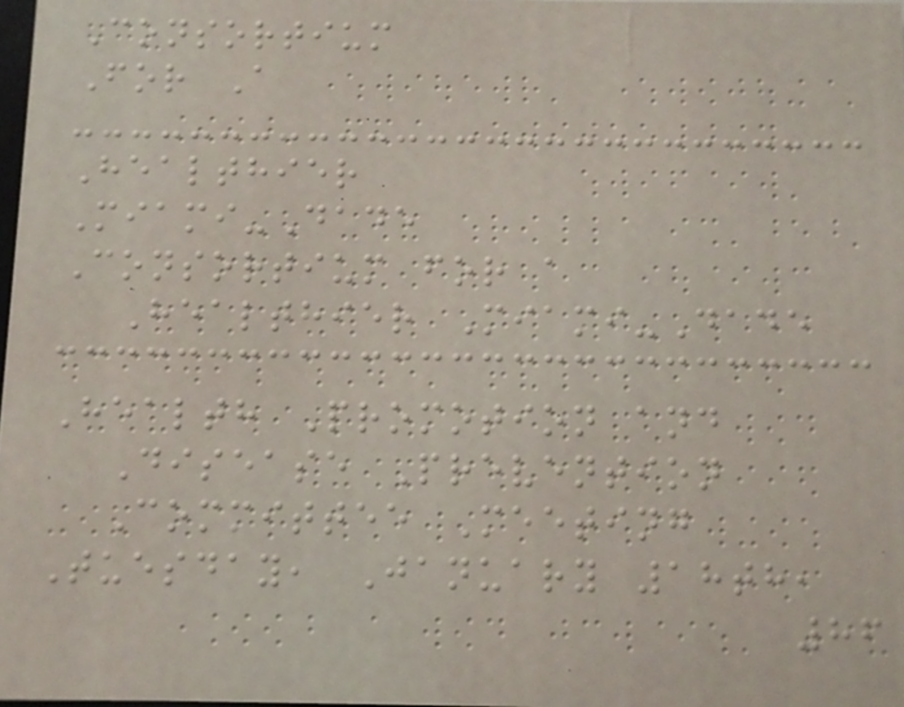Consortium
For A
Healthier
Miami-Dade
Consortium for a
Healthier Miami-Dade
Health Promotion and
Disease Prevention
Committee Meeting
Tuesday, January 18th,
86
